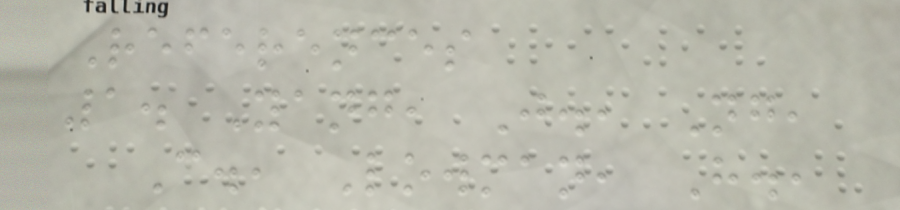References
1. Yang, J., Ng,
C., Lowman, H.,
